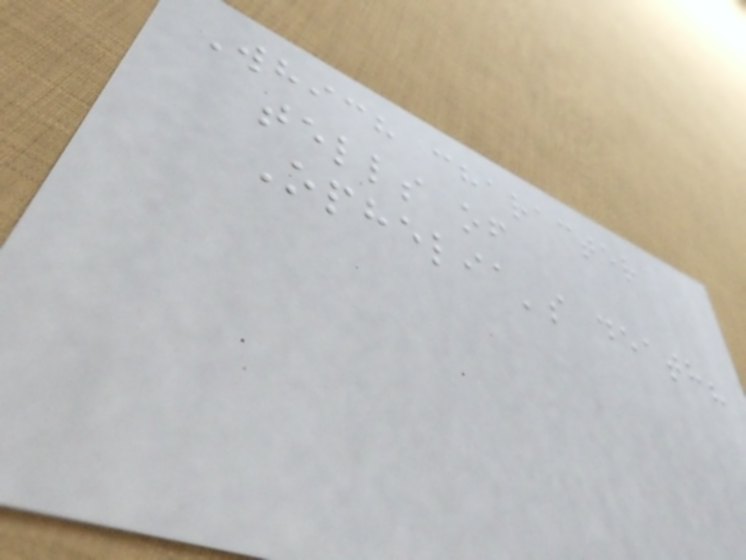Which character
tells of
Ophelia's death?
